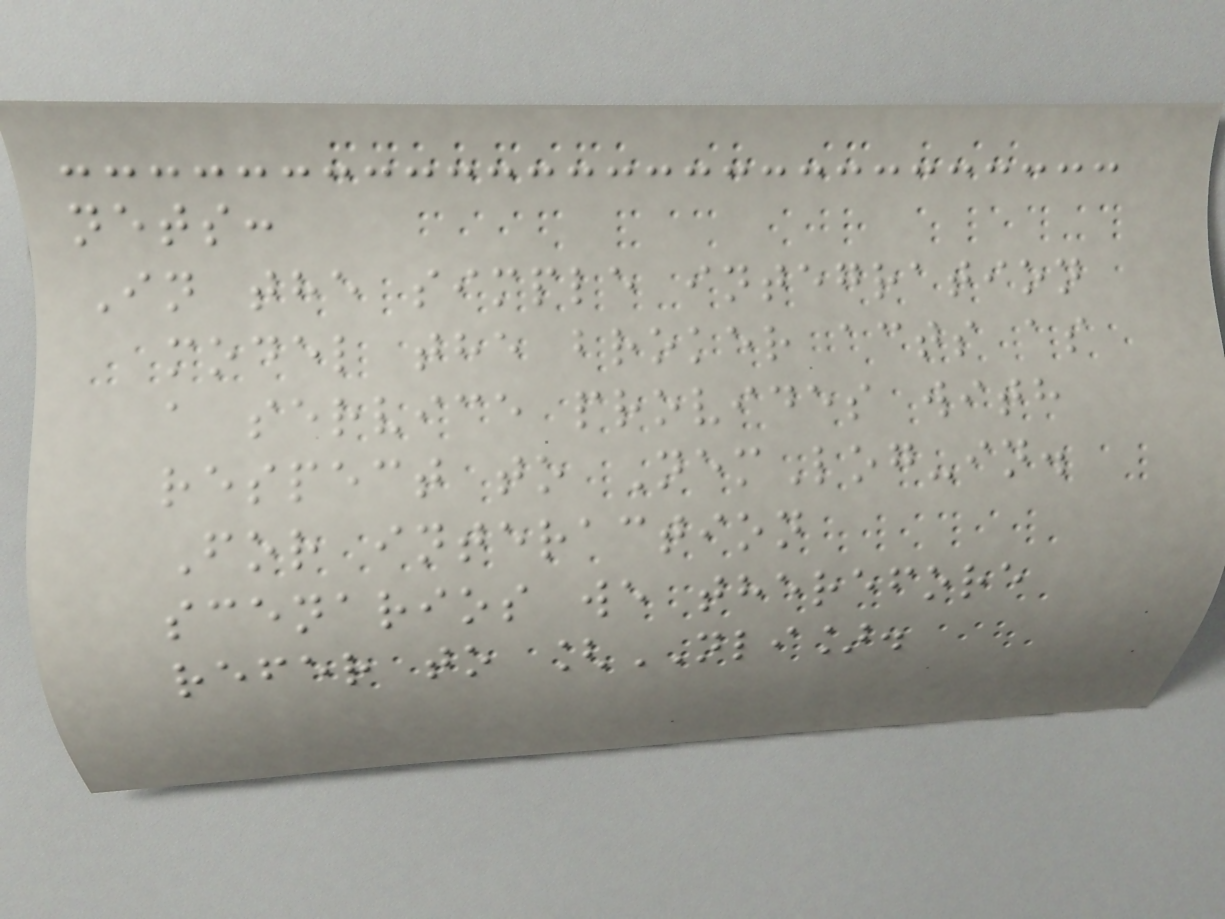nets:
In the simple integration
model the broker acts as
a service provides with
respect to NemLog-in.
For interaction
scenarios we therefore
refer to [NLI].
